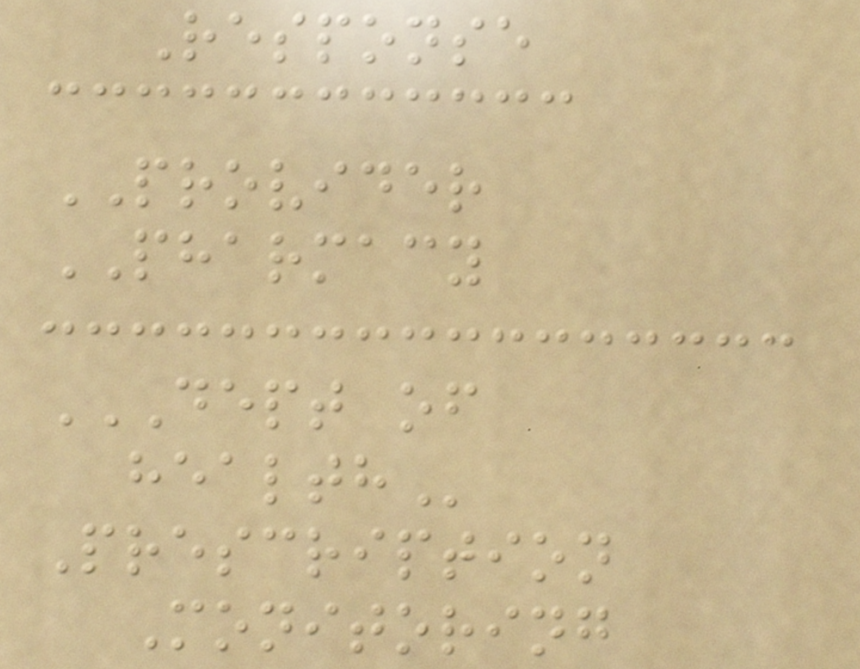Response
PROVIDER
PHARMACY
DEPT OF
HEALTH
Prescription
Monitoring
